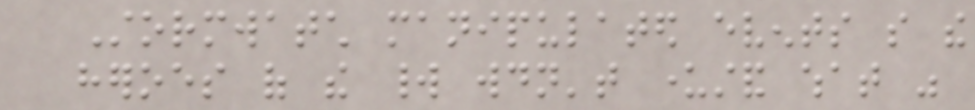Stormwatch manipulated events so the
heroes of the world wouldn't understand what was
